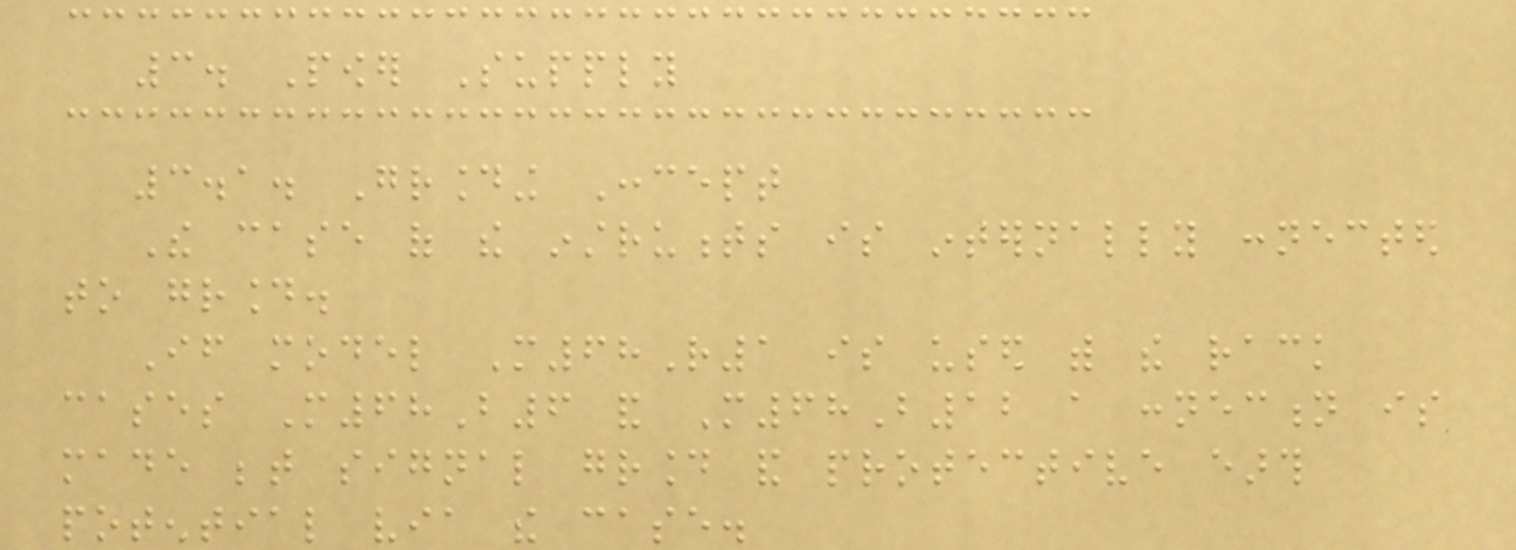3. Power Supply
3.1. Grounding Concept
The case of the instruments is internally connected
to ground.
If model M68R1 is used with the rack
cases M68B6 and M68B12 a connection is
made between signal ground and protective earth
potential via the case.
